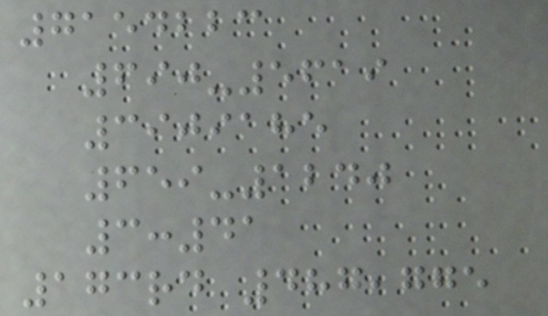7154223
690-5619
3909185
659-1240
3:41
173rd 487,775
